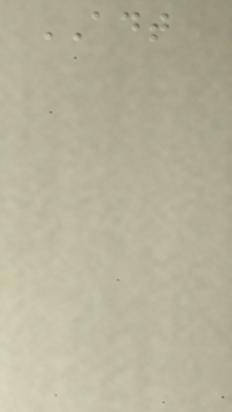ADT
